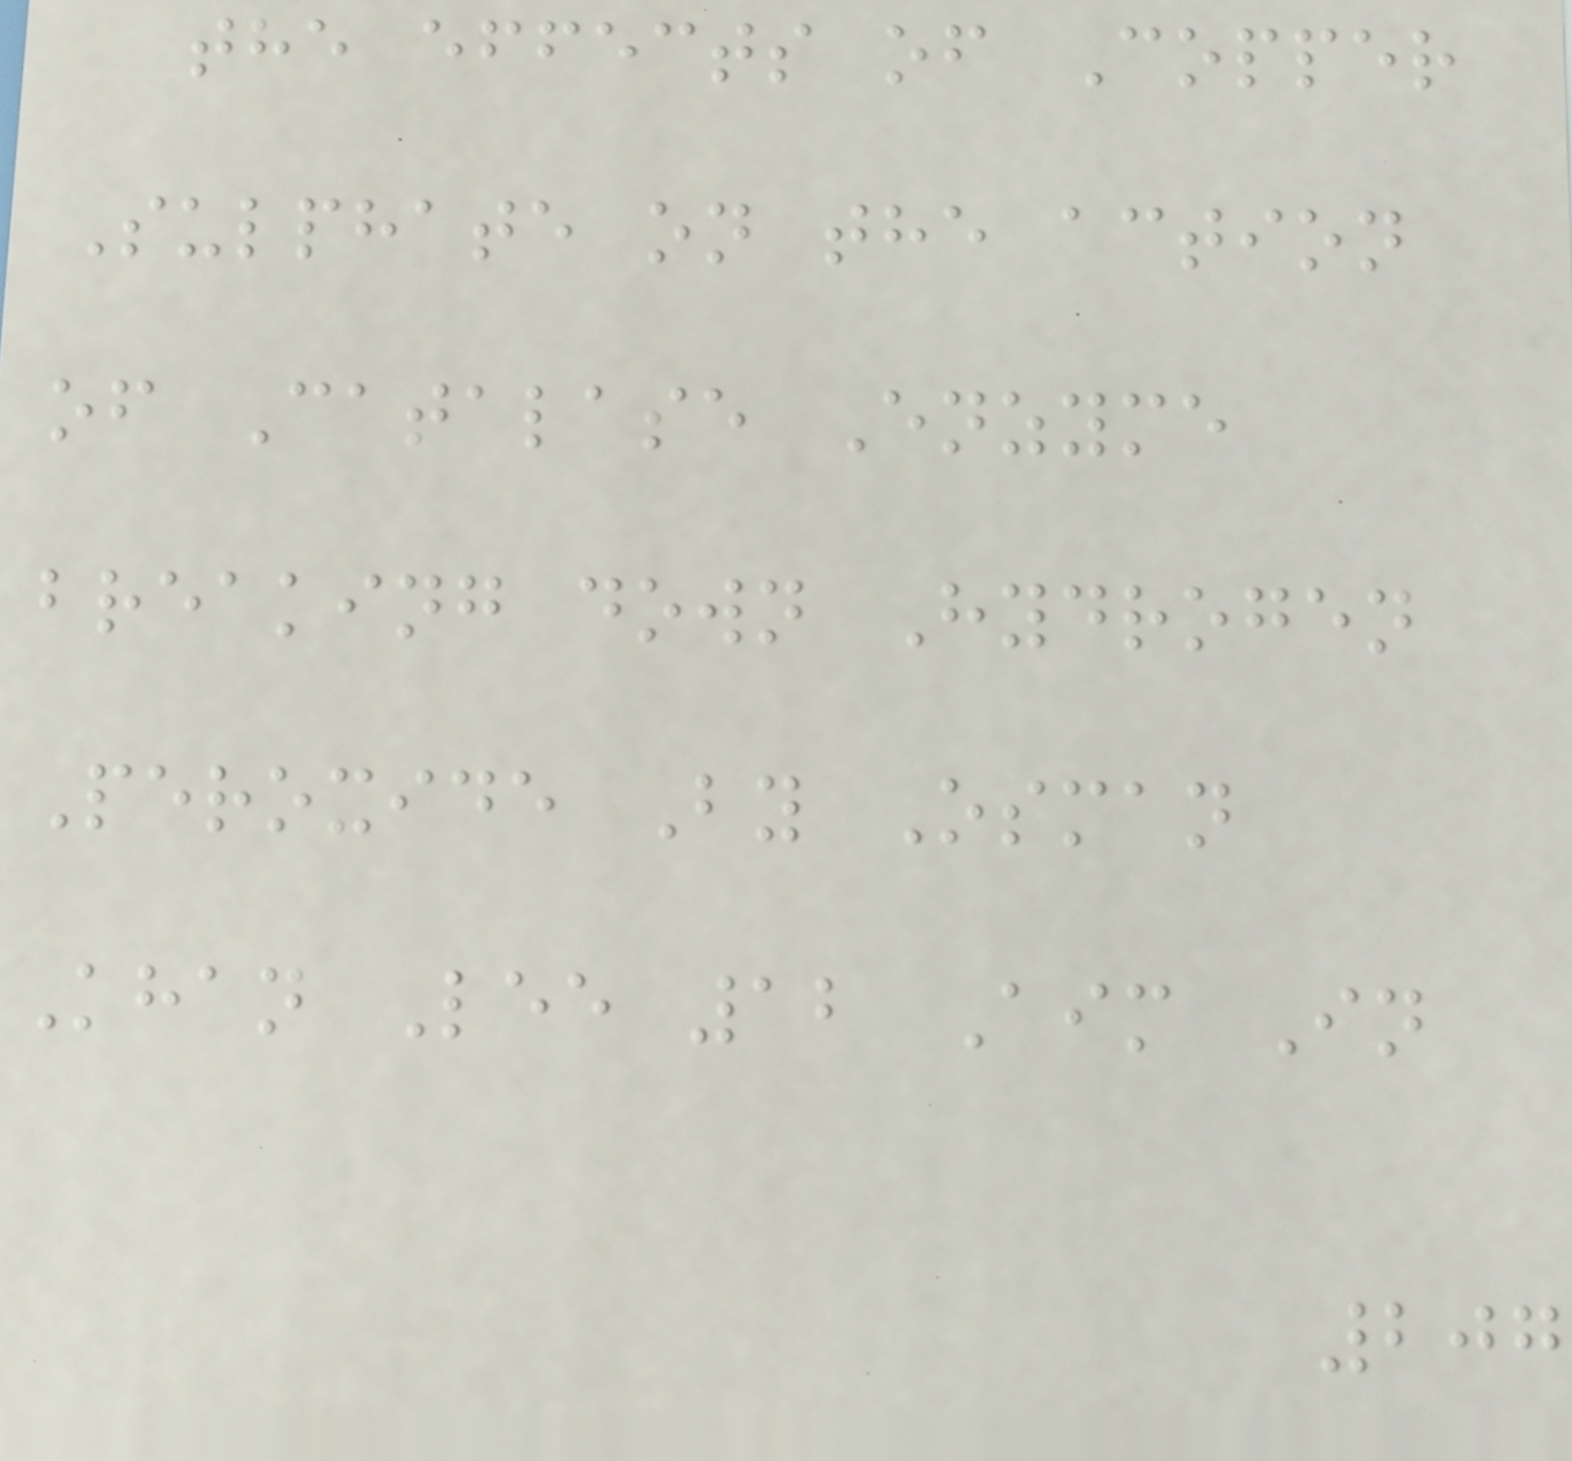the effects of Copper
Sulphate on the action
of Catalase Enzyme
breaking down Hydrogen
Peroxide By Osman
Khan Lee 12 Aim In
207
